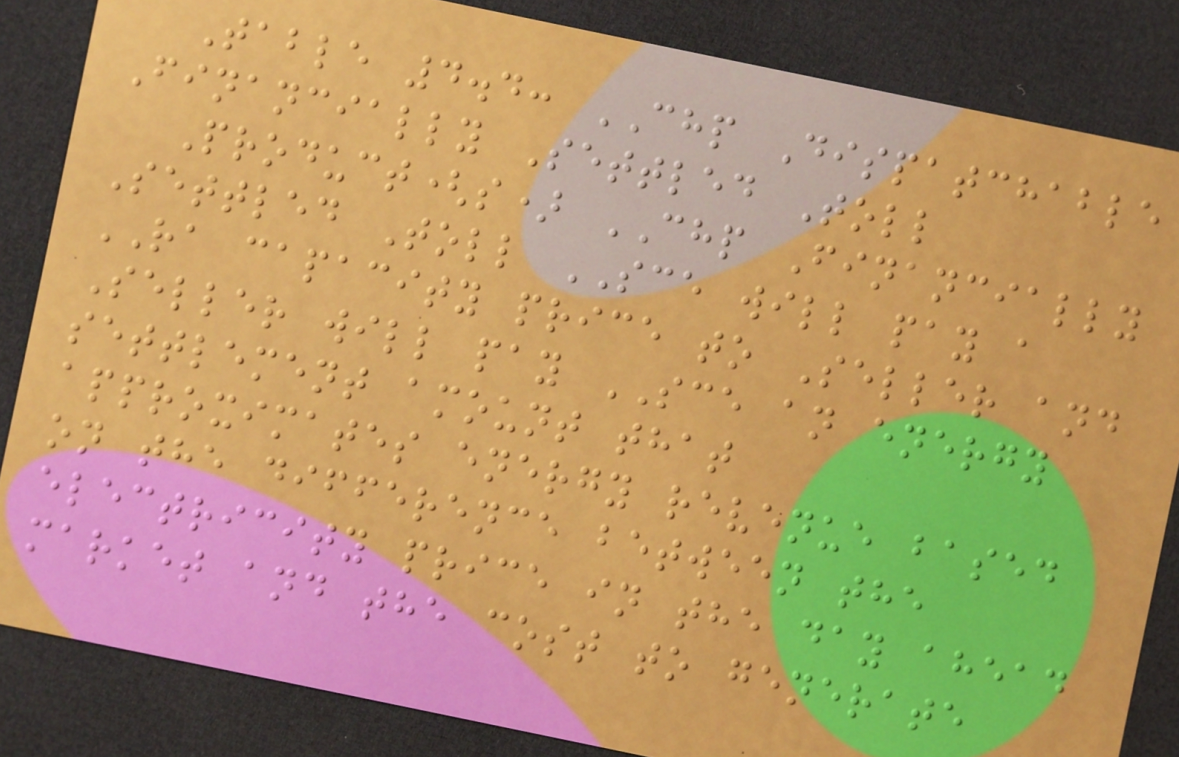Table 4.4: CHP Dispatchable
Financially Settled Toll
Product(s) CHP Financially
Settled Toll SCE will pay a
RA capacity price to Seller and
Seller will pay SCE an energy
settlement amount that
approximates energy revenue based
on the difference between the
electricity price in the day ahead
market and the cost to generate
